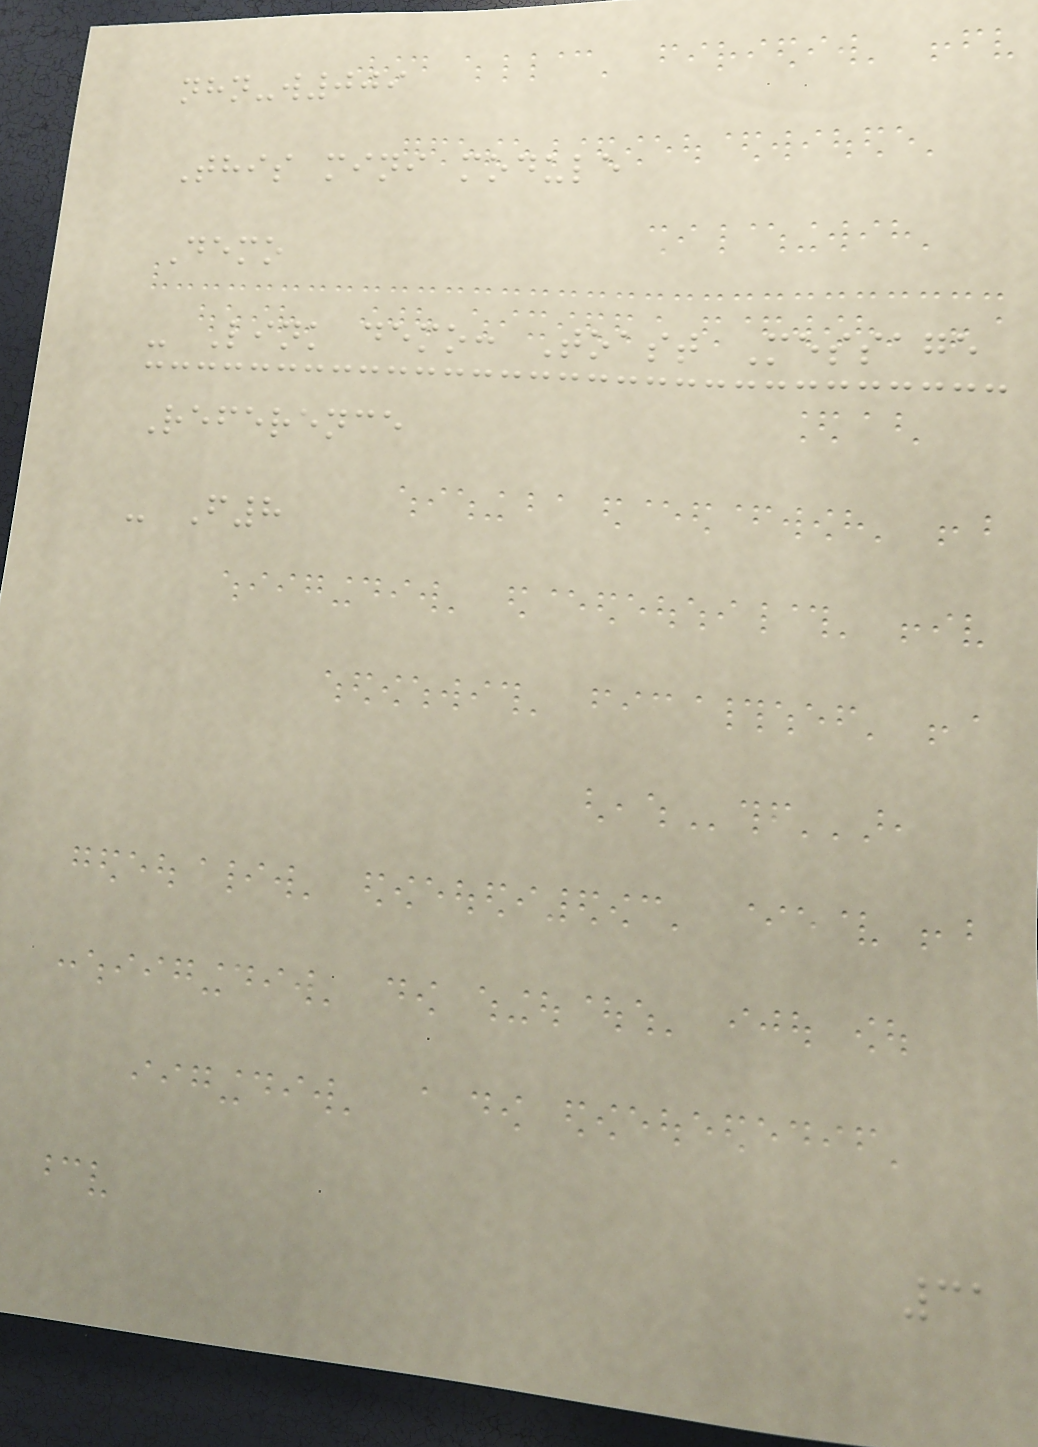nhn-w009
This mini module
Demo
- Link demo: Toast Message
Reference
- F8
31
